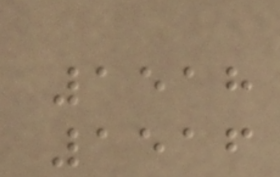1518
1516
